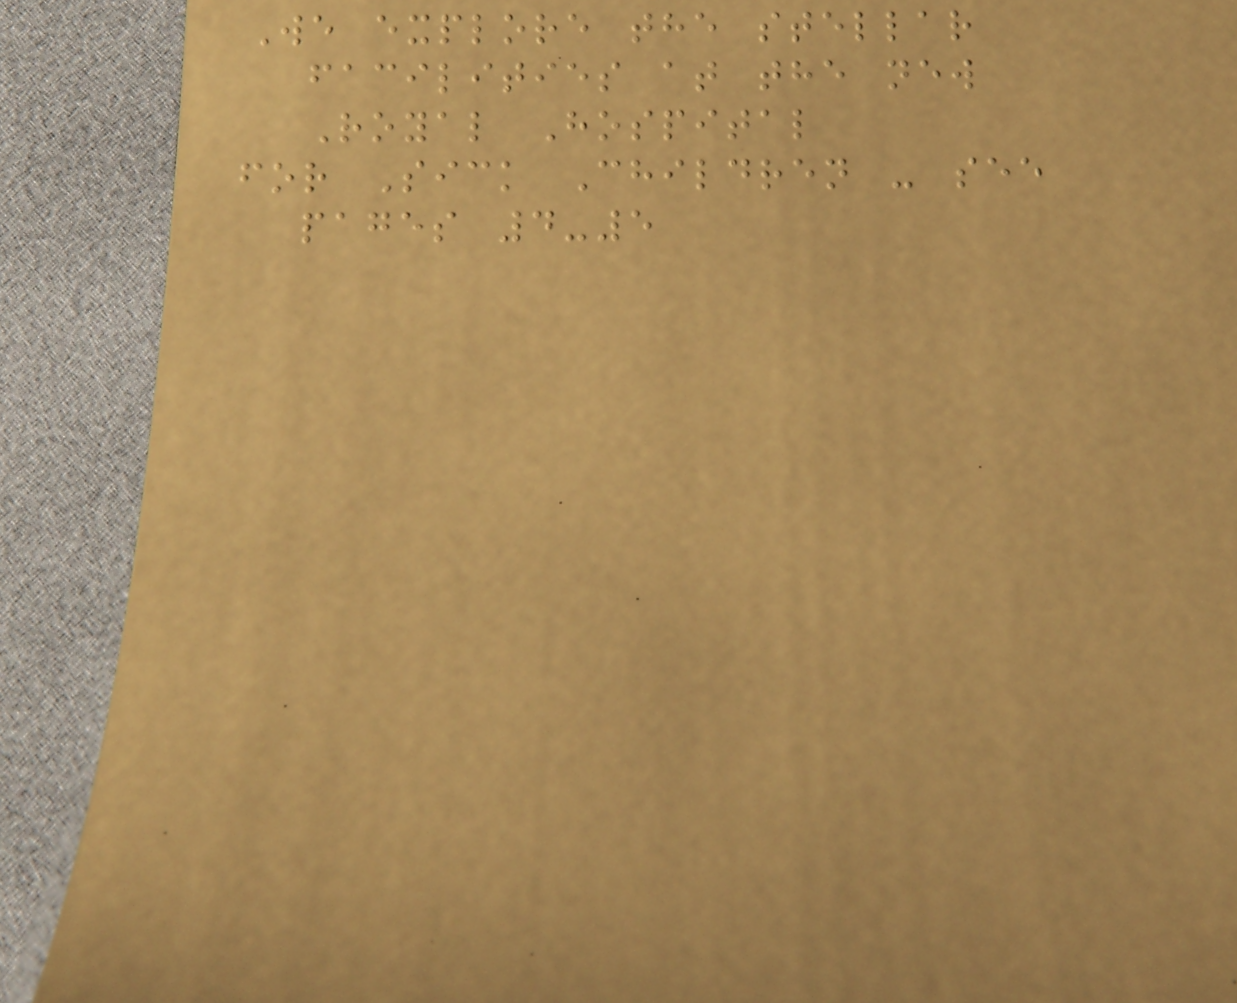We explore the stellar
facilities at the new
Royal Hospital
for Sick Children - see
pages 4-5
